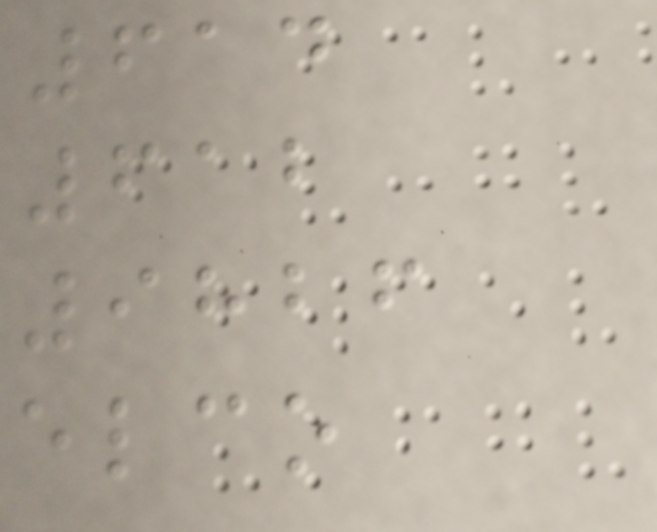614
612
9826
elco
